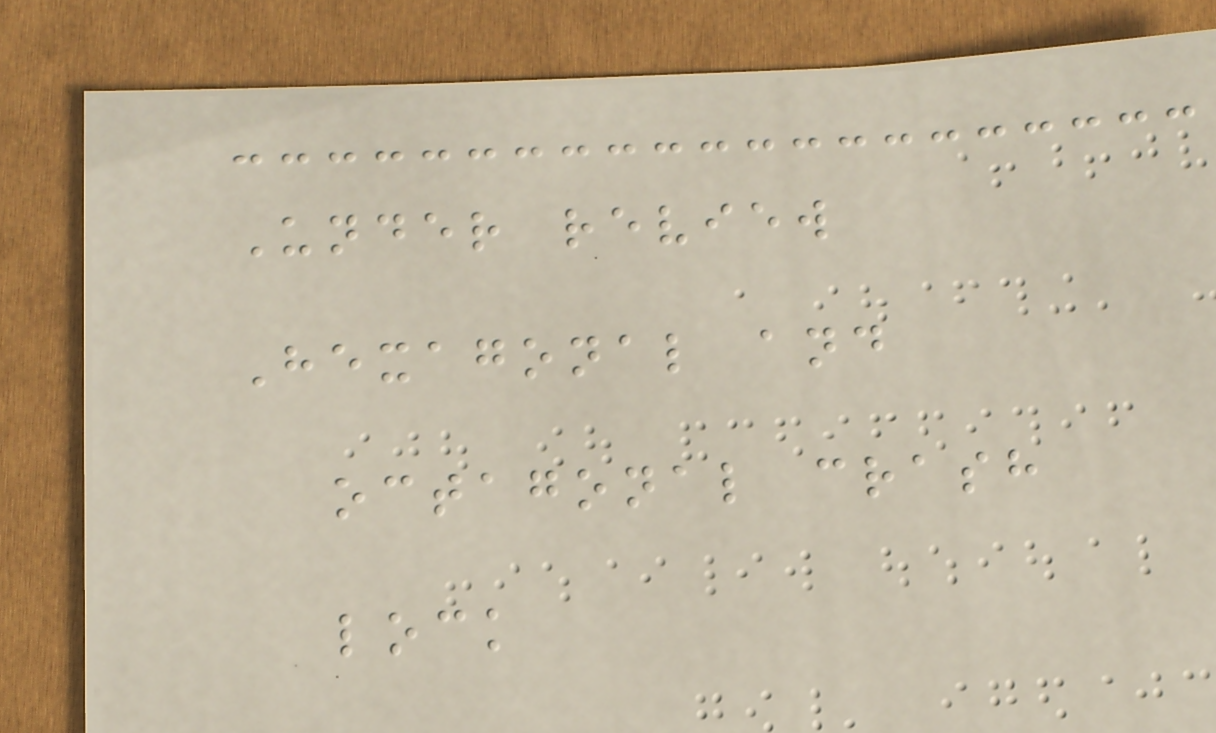Under review
Hexagonal and
octagonal crash
lock
